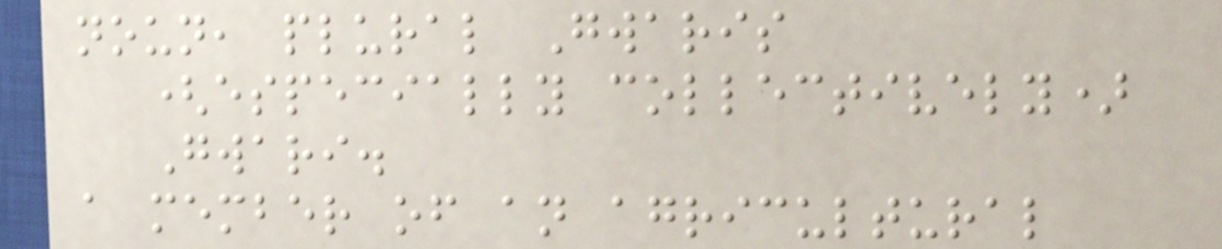noun, plural Gwaris
(especially collectively)
Gwari.
a member of an agricultural
